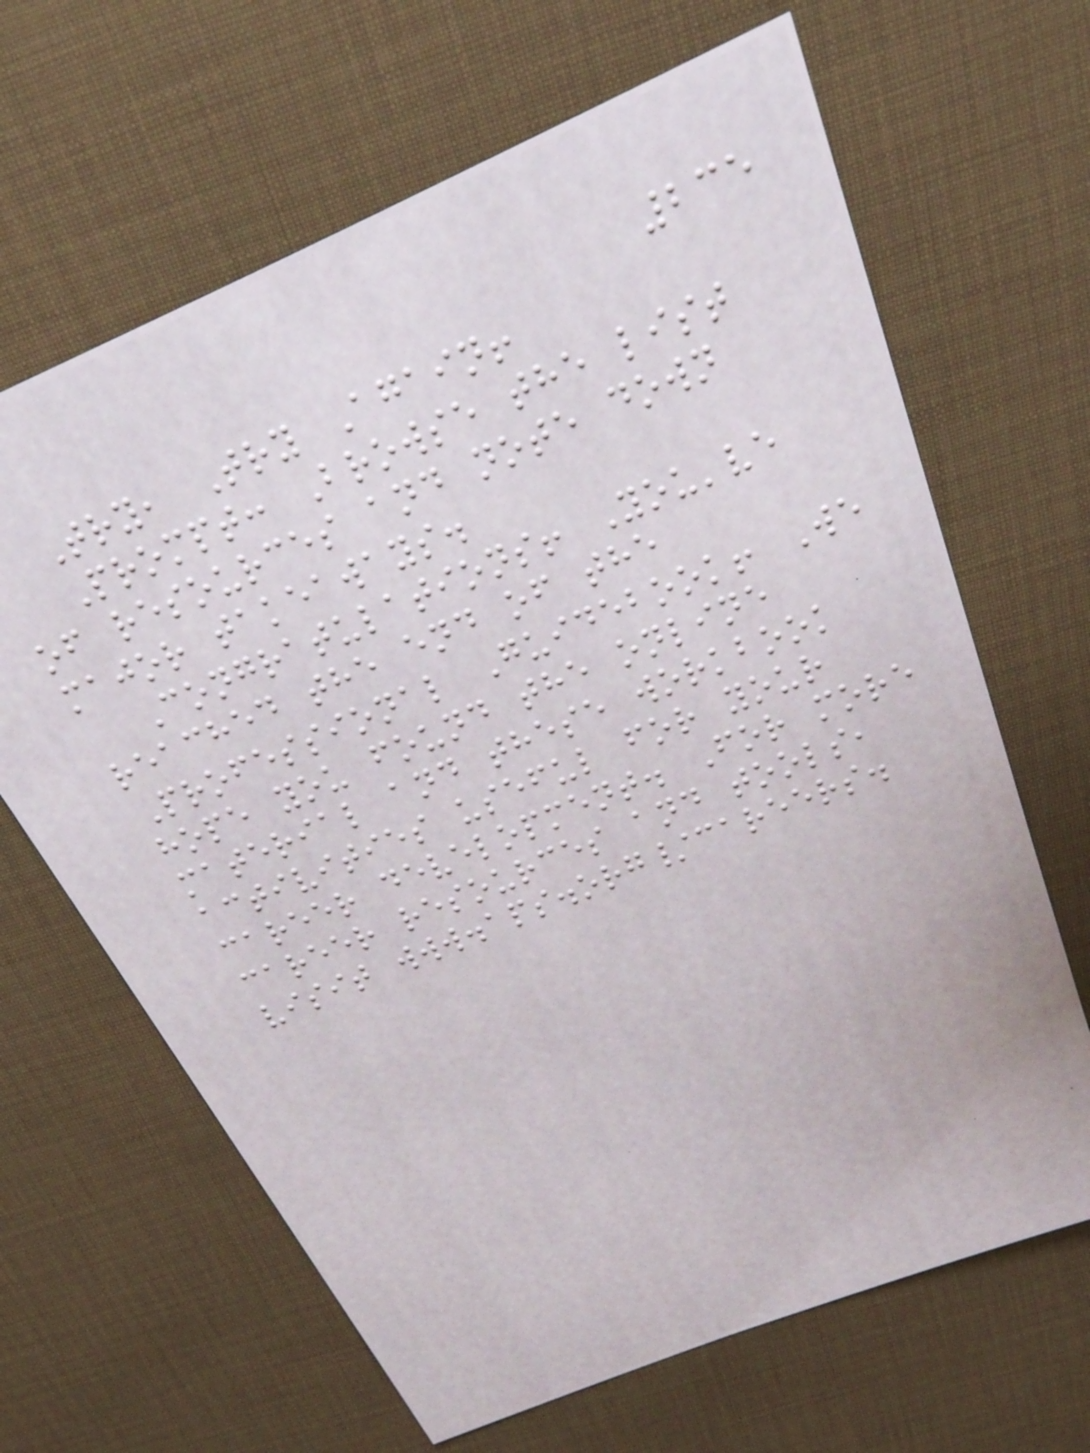235
Try, Try Again!
Prompt: Browse the list
of resources and note down
major takeaways.
Congratulations! You've
reached the end of the
Professional Guidebook! We
hope you found the online
material and these workbook
activities useful for your
career development. For more
career resources and tools,
visit www.aps.org/careers.
